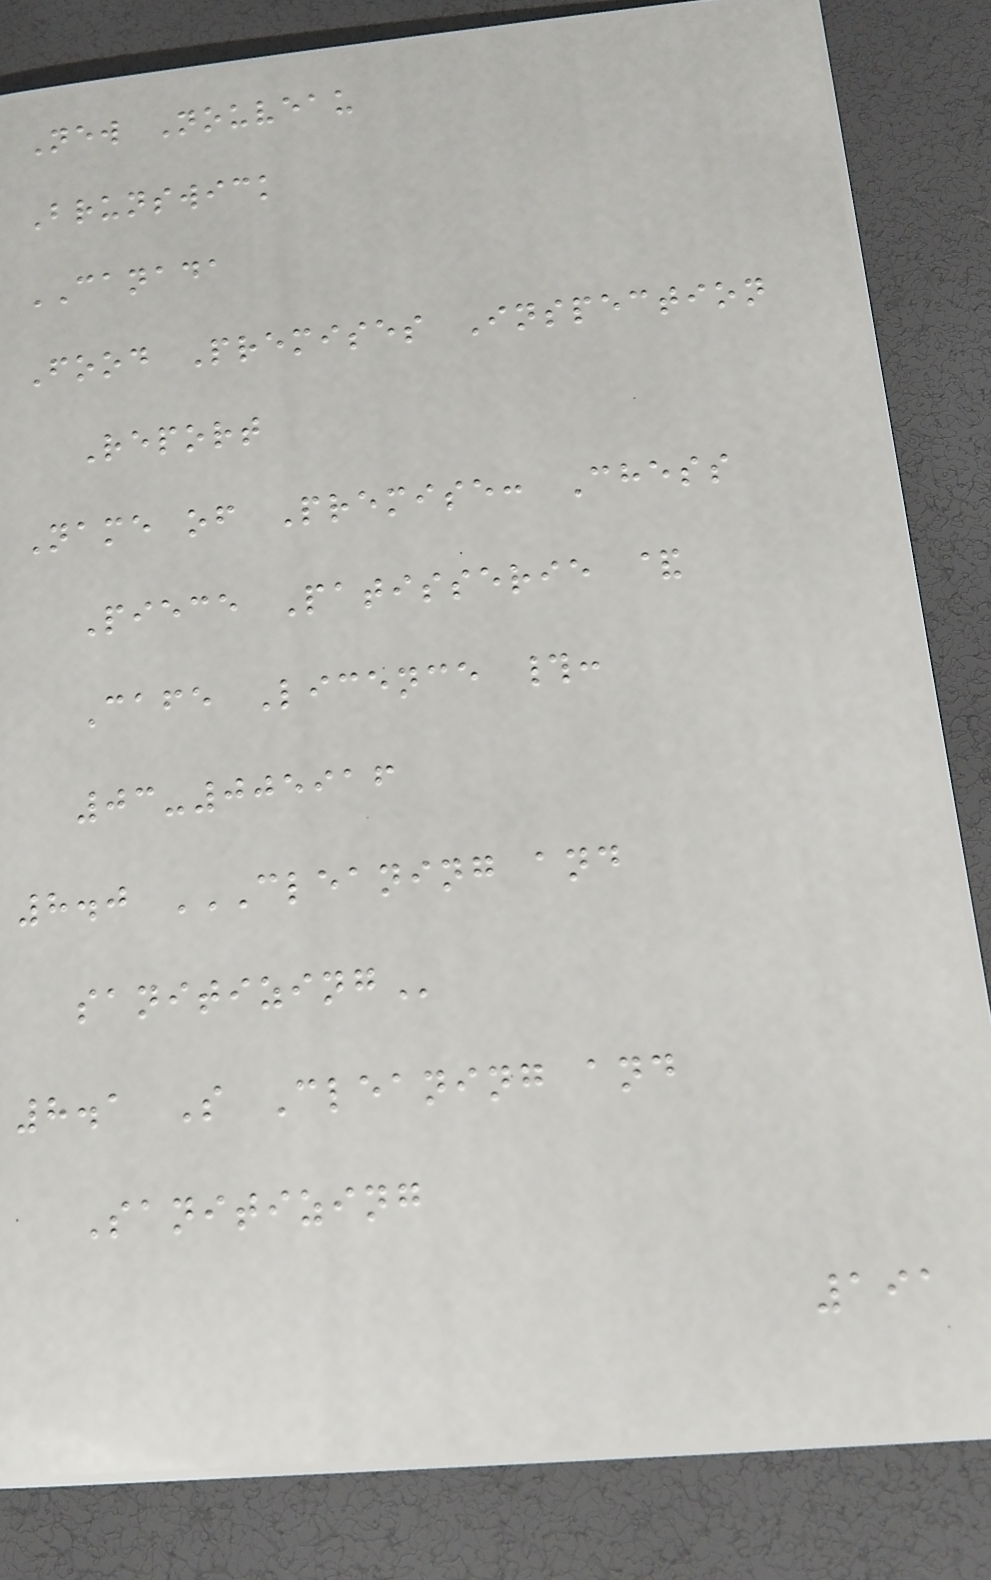New Nouveau
Brunswick
CANADA
Food Premises Inspection
Report
Name of Premise: Chess
Piece Patisserie &
Cafe Licence #:
03-005916
8.0 CLEANING AND
SANITIZING
8.1 S Cleaning and
Sanitizing
191
